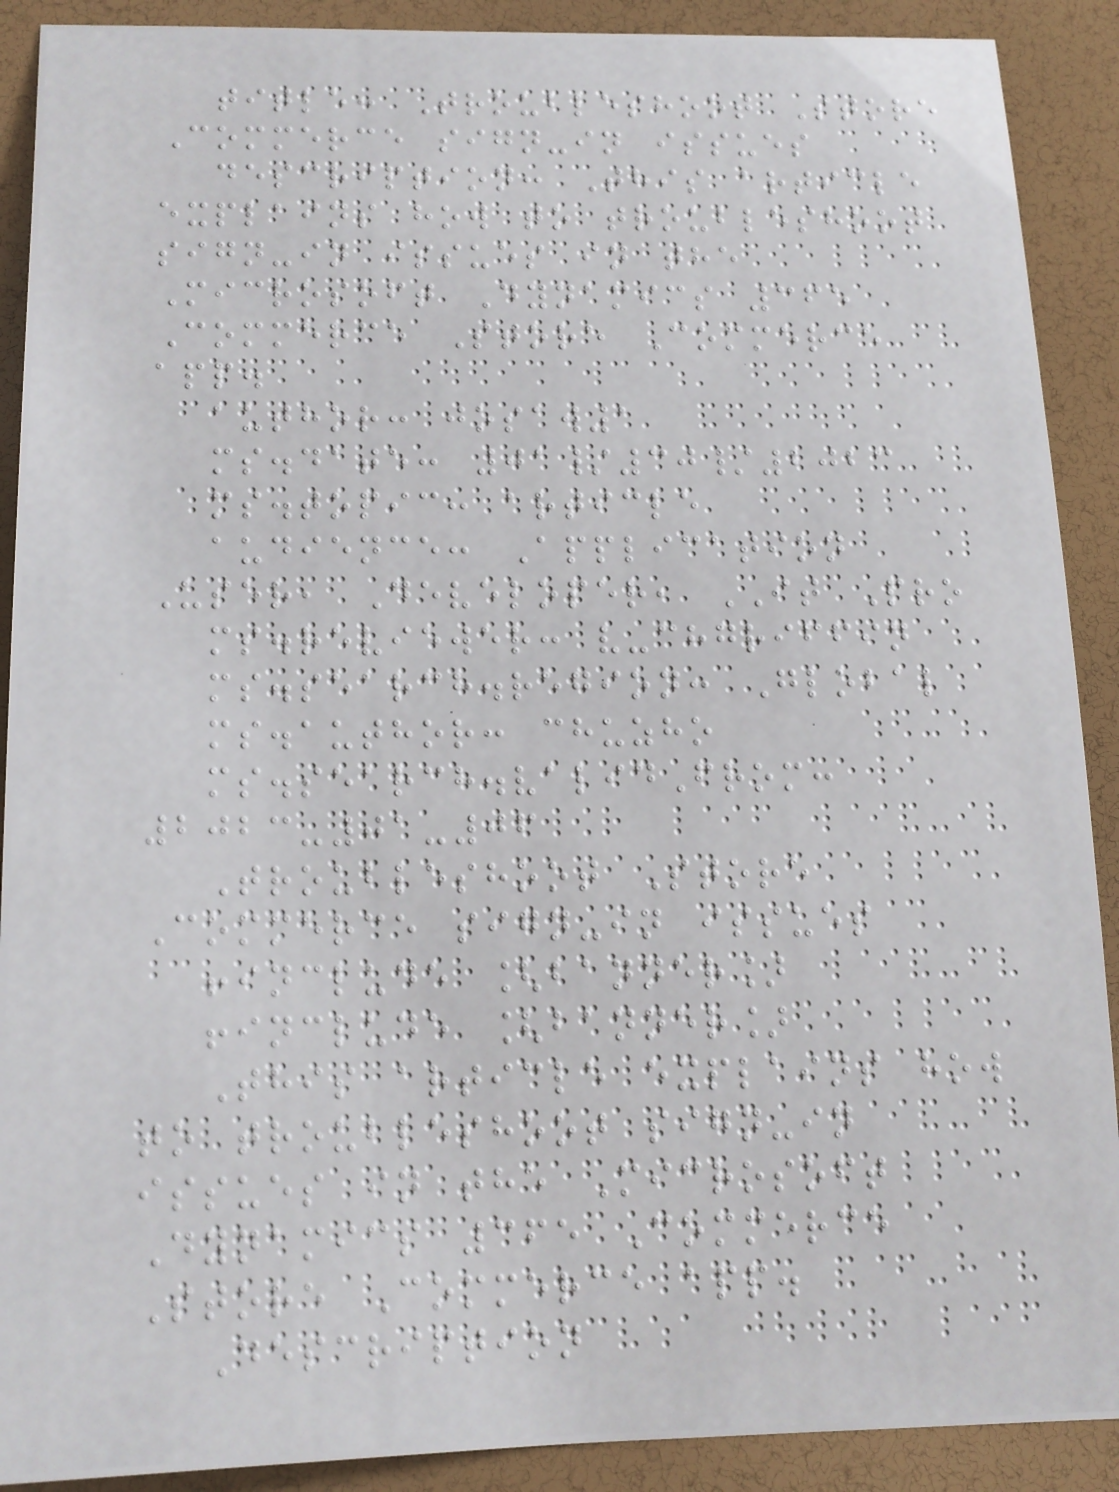title: Troubleshoot Store
Commerce sign-in issues
description: This article
explains how to troubleshoot
sign-in issues in the
Microsoft Dynamics 365
Commerce Store Commerce
app.
author: josaw1
ms.date: 01/30/2023
ms.topic: article
audience: Application
User, Developer, IT Pro
ms.reviewer: v-chgriffin
ms.search.region: Global
ms.author: chuzho
ms.search.validFrom:
2023-01-06
Troubleshoot Store
Commerce sign-in issues
!include [banner]
!include [banner]
This article explains how
to troubleshoot sign-in
issues in the Microsoft
Dynamics 365 Commerce
Store Commerce app.
Description
